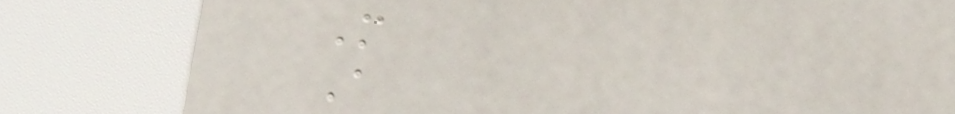M
A
